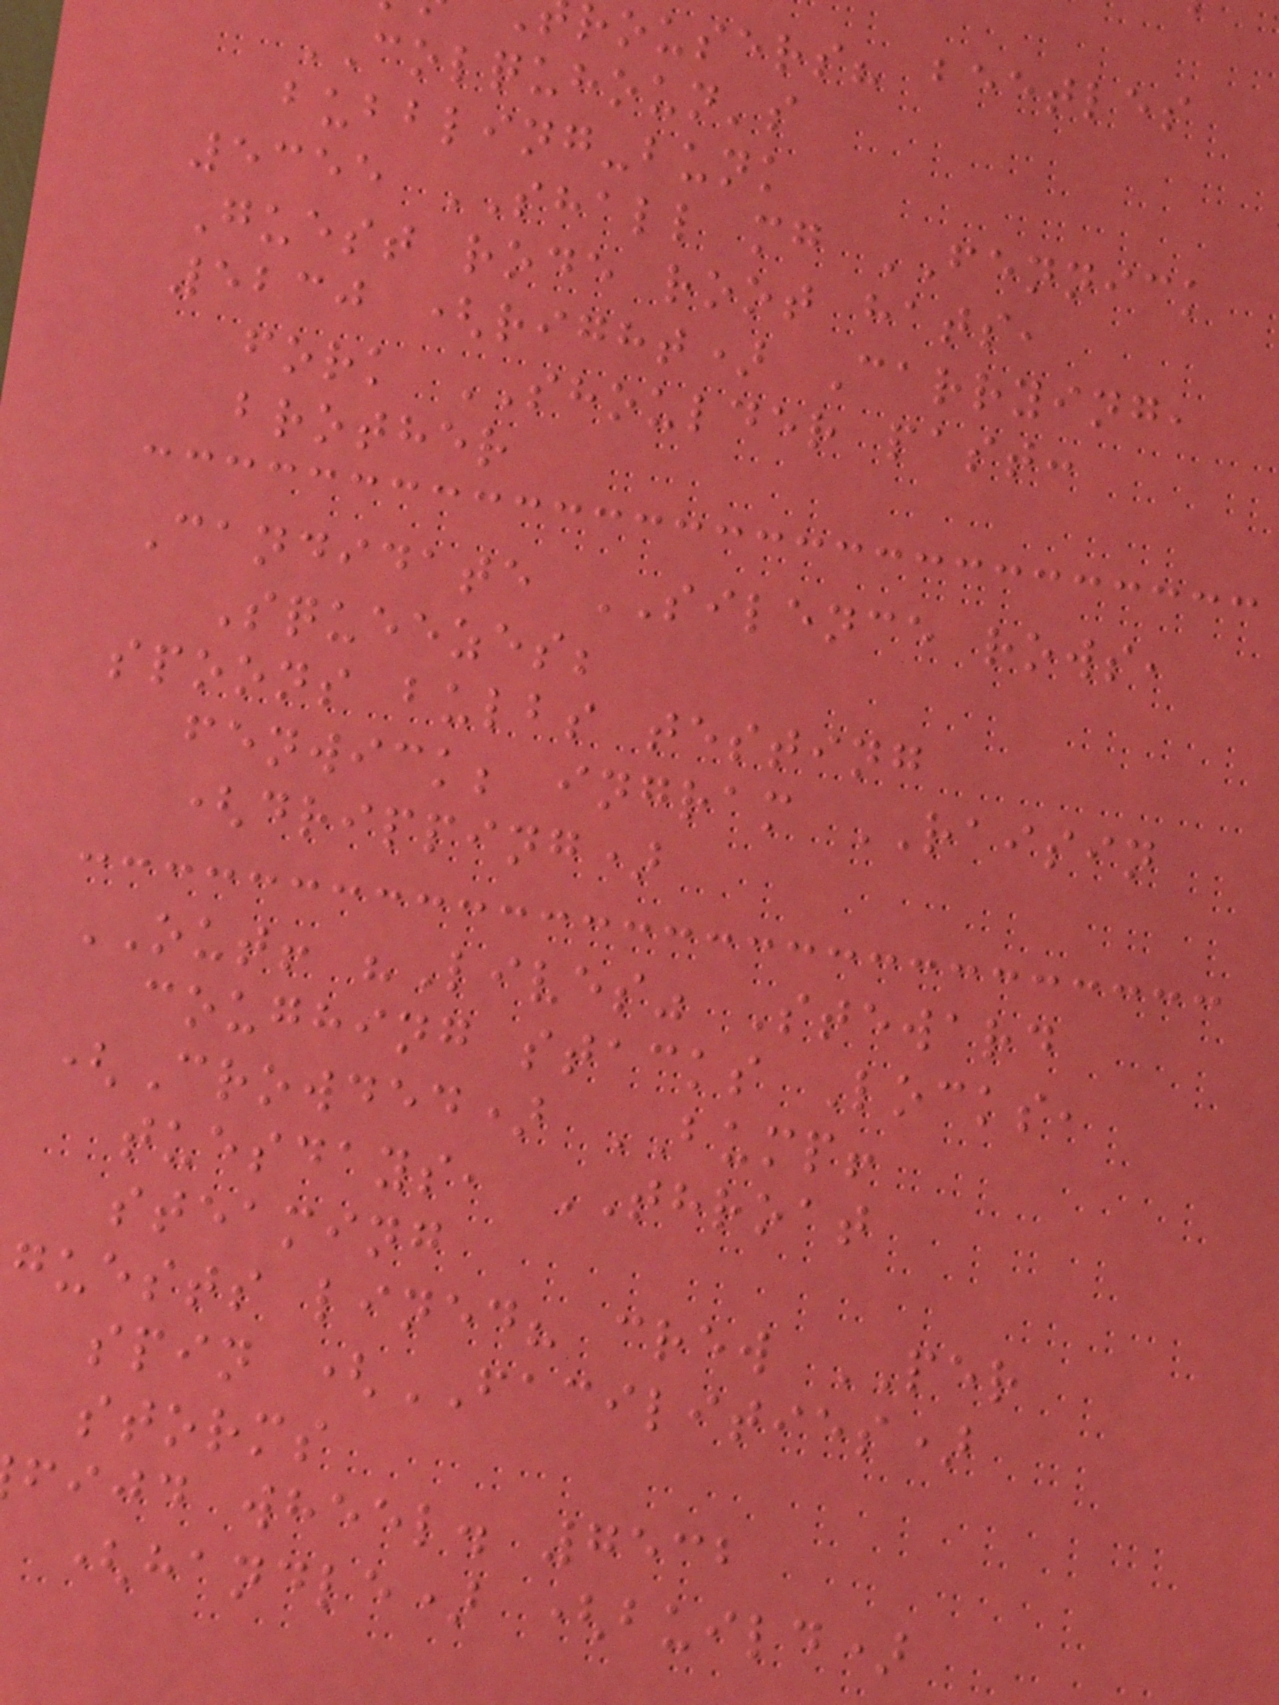rousers? beetles
COLQUHOUN's
bubbling-bunk
5355 SHALL mg FENNICK
Guest rode root hats,
5230 (right) Carrying,
fork SHOULDER past:
brother
Candidate SILENCE rows,
Squeezes;
spoons bulbs testing
fenwick; ingram RAISIN
(dripping)
OUT! "Lives" Steward
coughing stacks Locks,
(Crowded) BUMP!
tuesdays, THROAT
steaming
guests lined? crew PER
spin (FACILITIES)
storms
fijd wheel. 7532
(handle) (build)
